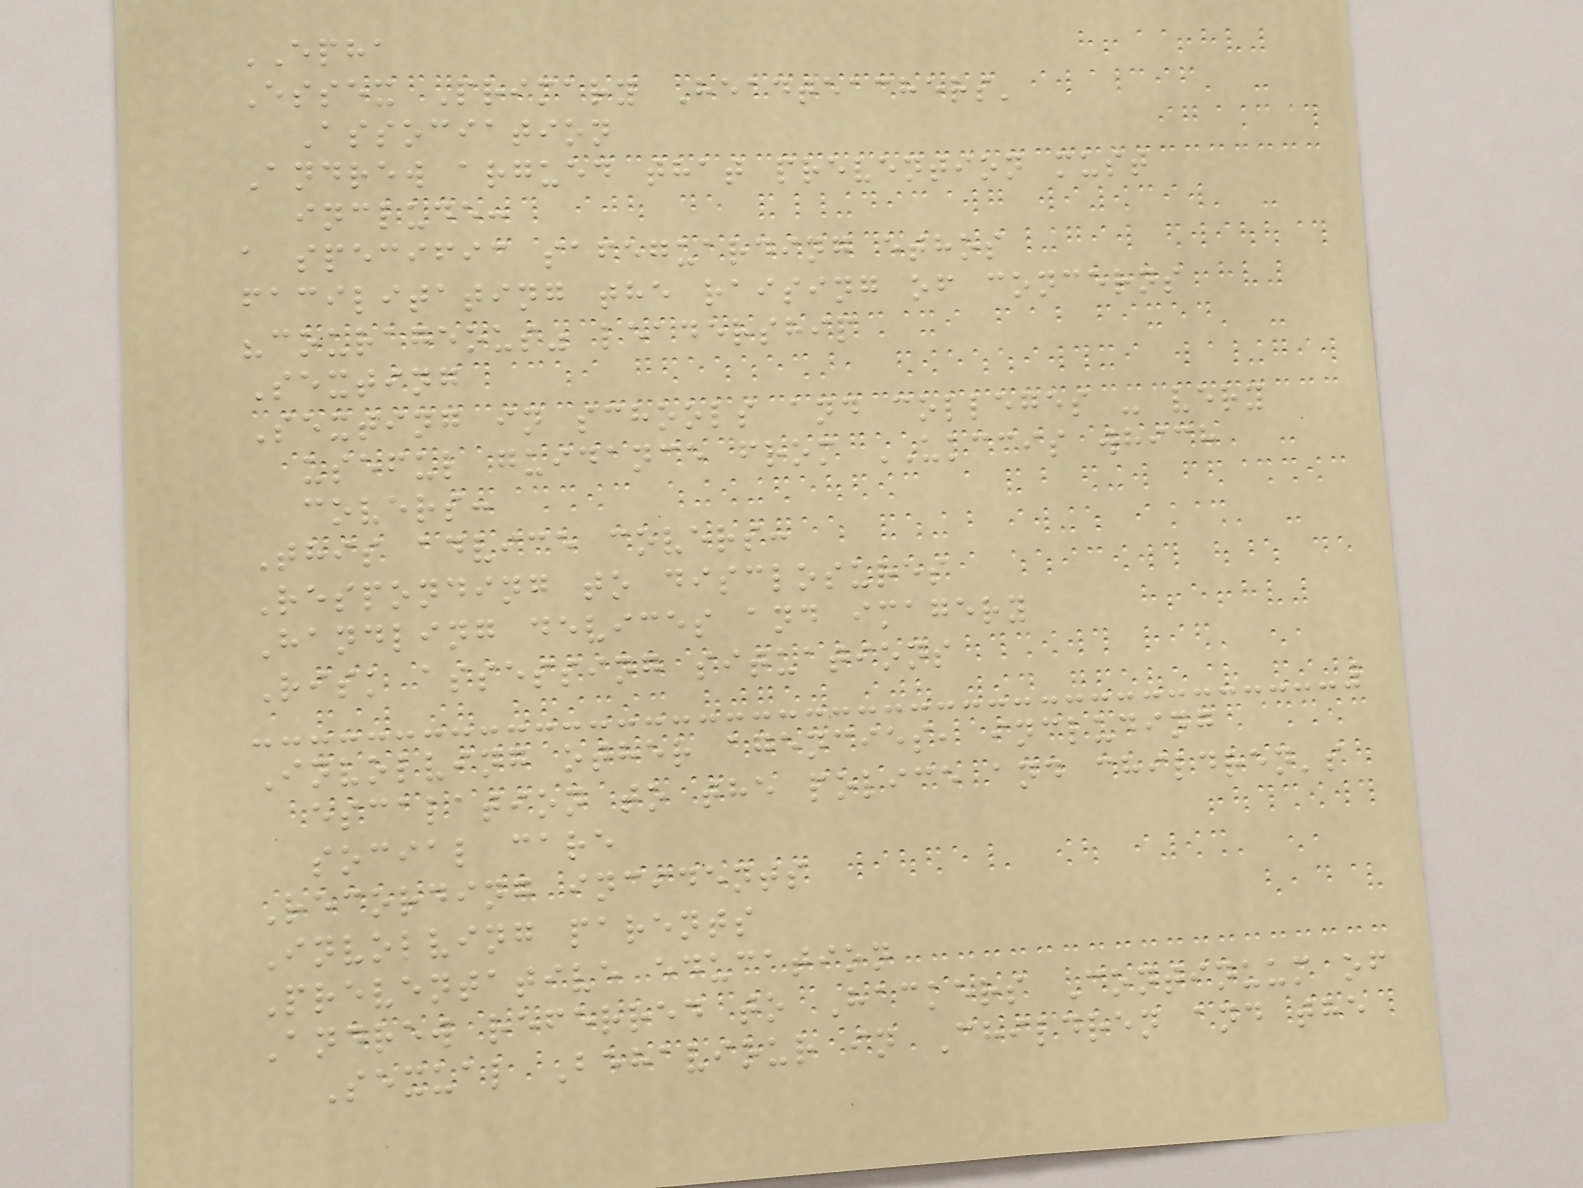EPHA
Essex Primary Headteachers'
Association
Andrew argued that prevention must
include:
a specific safeguarding ethos
facilitating the raising of concerns
"courageous" leadership
Sexting
Sexting in schools and colleges - very
useful guidance from UKCCIS which
covers:
This advice covers:
Responding to disclosures
Handling devices and imagery
Risk assessing situations
Involving other agencies, including
escalation to the police and children's
social care
Recording incidents
Involving parents
Preventative education
Andrew referred to Hackers Continuum of
Sexual Behaviour in Children and the
